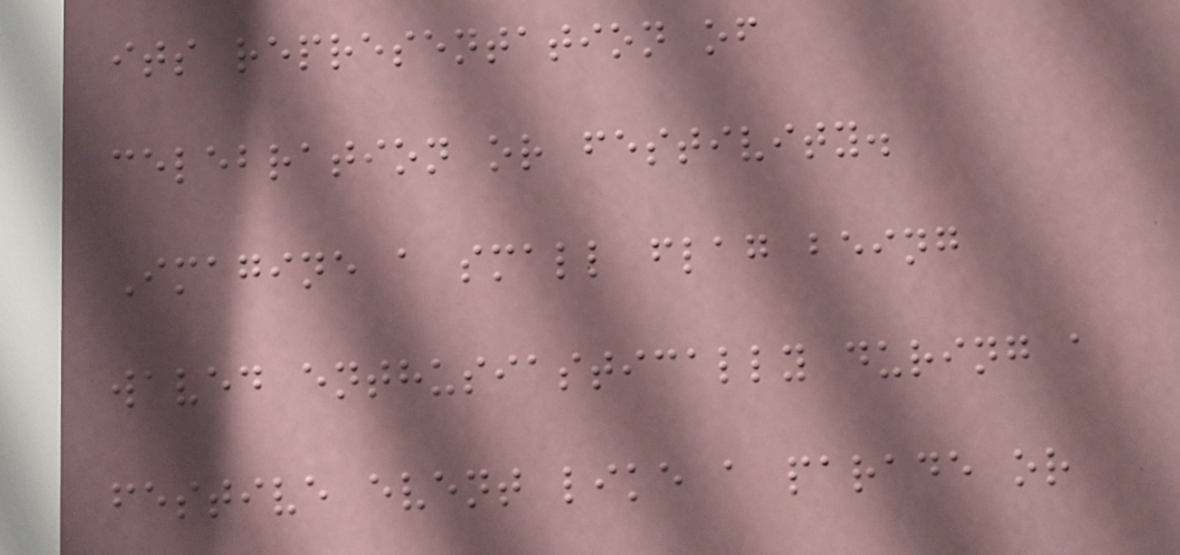its representation of
celebration or festivity.
Imagine a small flag being
waved enthusiastically during a
festive event like a parade or
